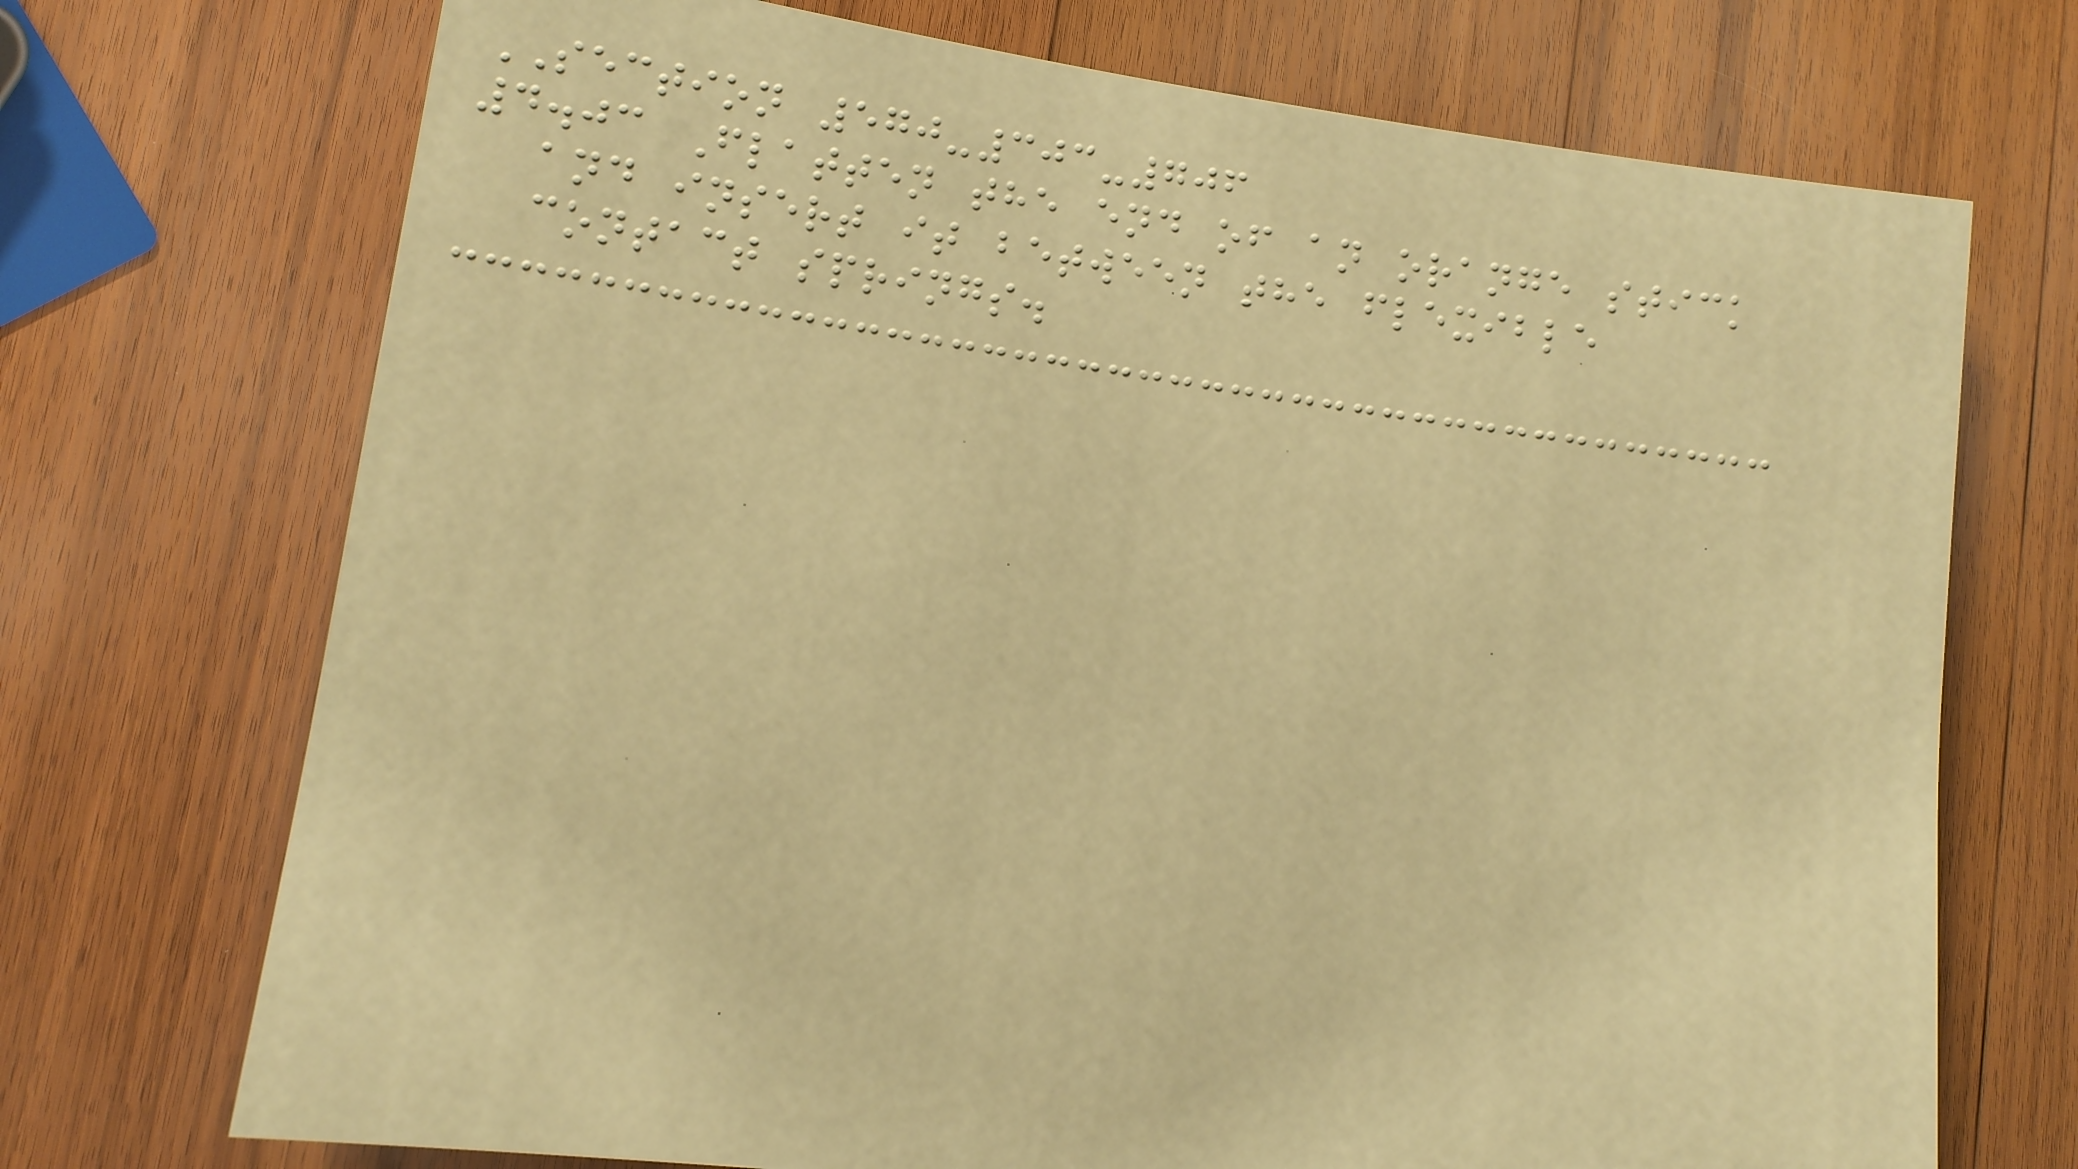SECTION 570-303-706
4.03 Flatten the end of an orange stick
and insert it between the flexible
contact springs.
